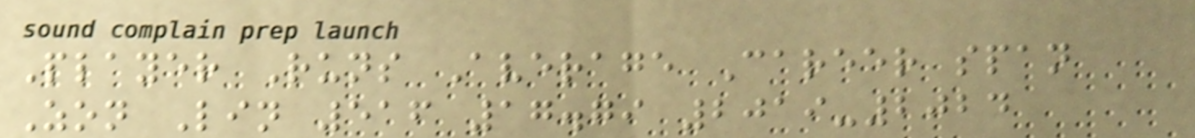Player Runs Average Career span
Zon Lin 516 17.79 2019-2024
